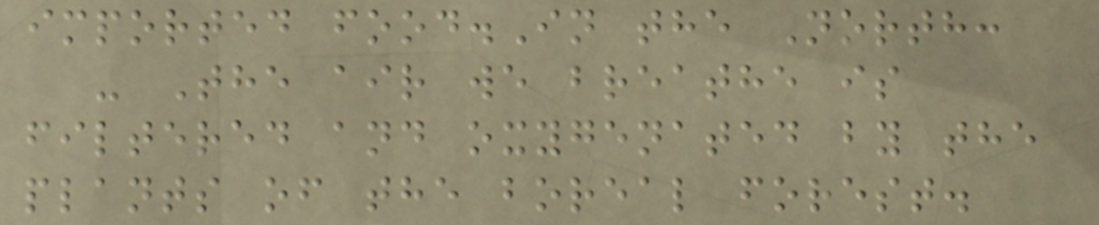imported food.In the North:
- The air we breathe is
filtered and oxygenated by the
plants of the boreal forest.
